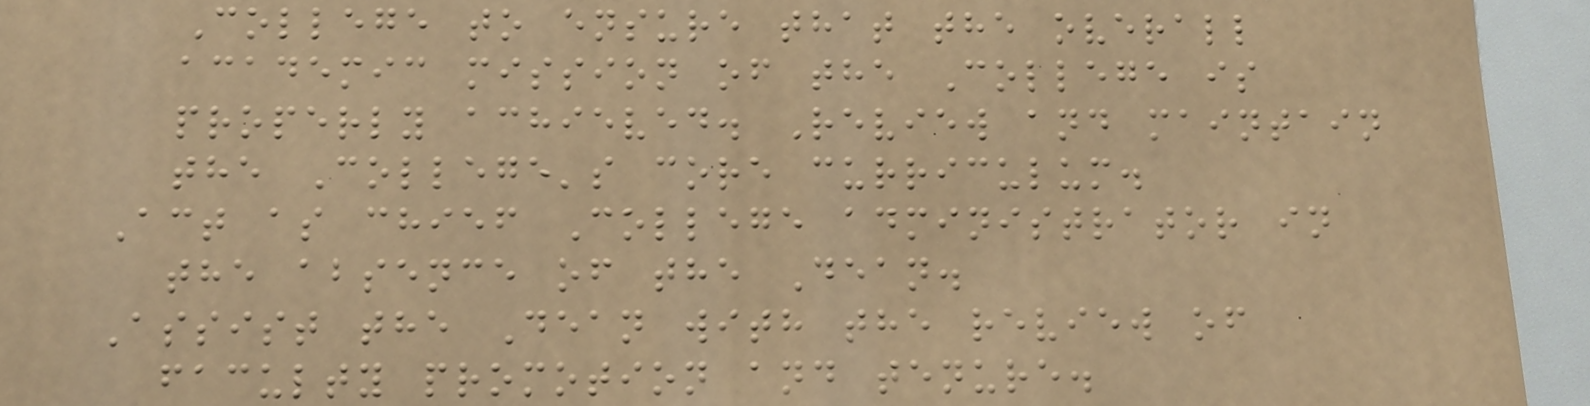College to ensure that the overall
academic mission of the College is
properly achieved. Review and maintain
the College's core curriculum.
Act as chief College administrator in
the absence of the Dean.
Assist the Dean with the review of
faculty promotion and tenure.
